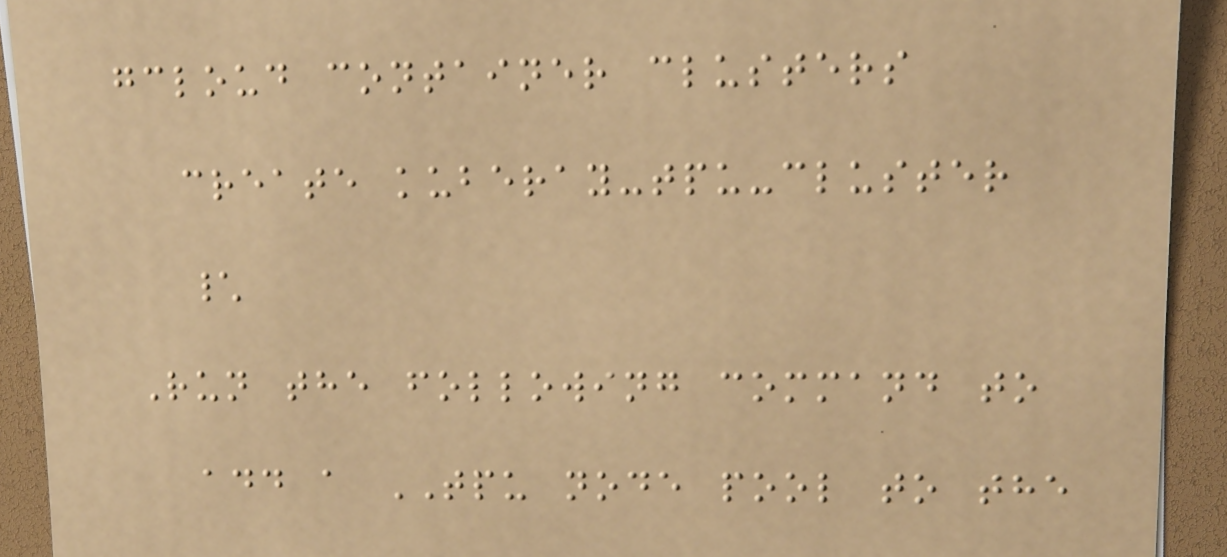gcloud container clusters
create kuberay-tpu-cluster
\
Run the following command to
add a TPU node pool to the
